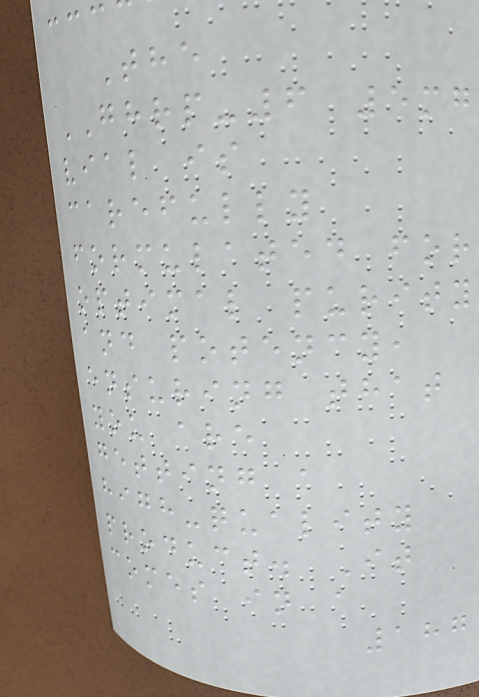The
GHRP-6 5mg
vial is
carefully
formulated for
optimal purity
and potency,
ensuring that
you are
getting a
high-quality
product. It
comes in a
187
